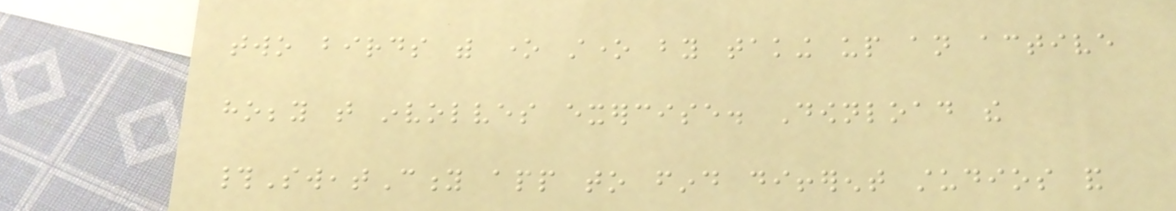two birds with one stone by taking up an active
hobby that involves exercise. Download the
#SweatCity app to find different studios and
